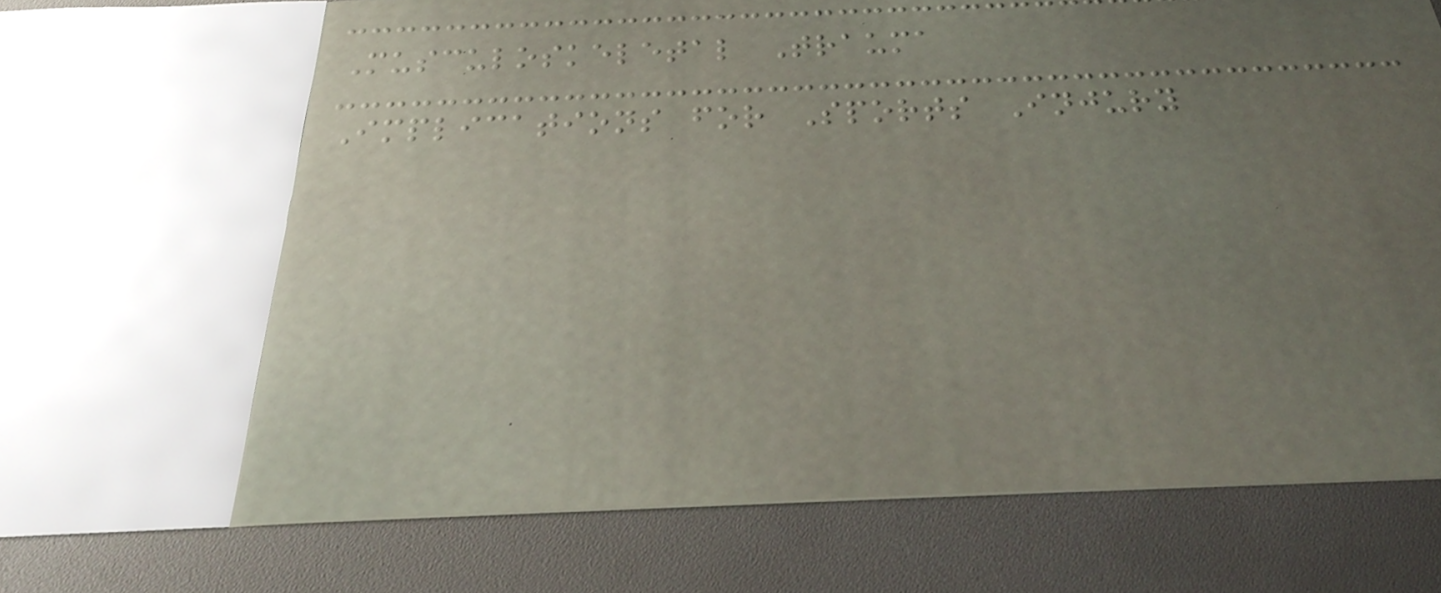Musculoskeletal Trauma
Implications for Sports Injury
